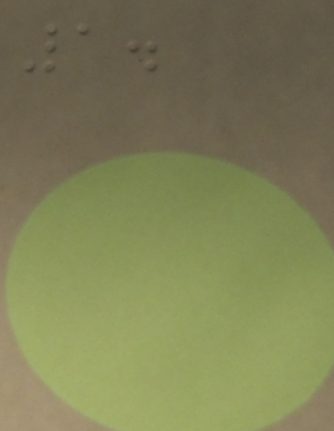1.
